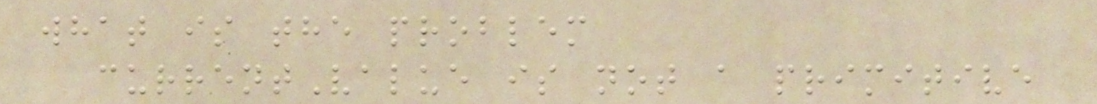what is the problem
currentValue is not a primitive
